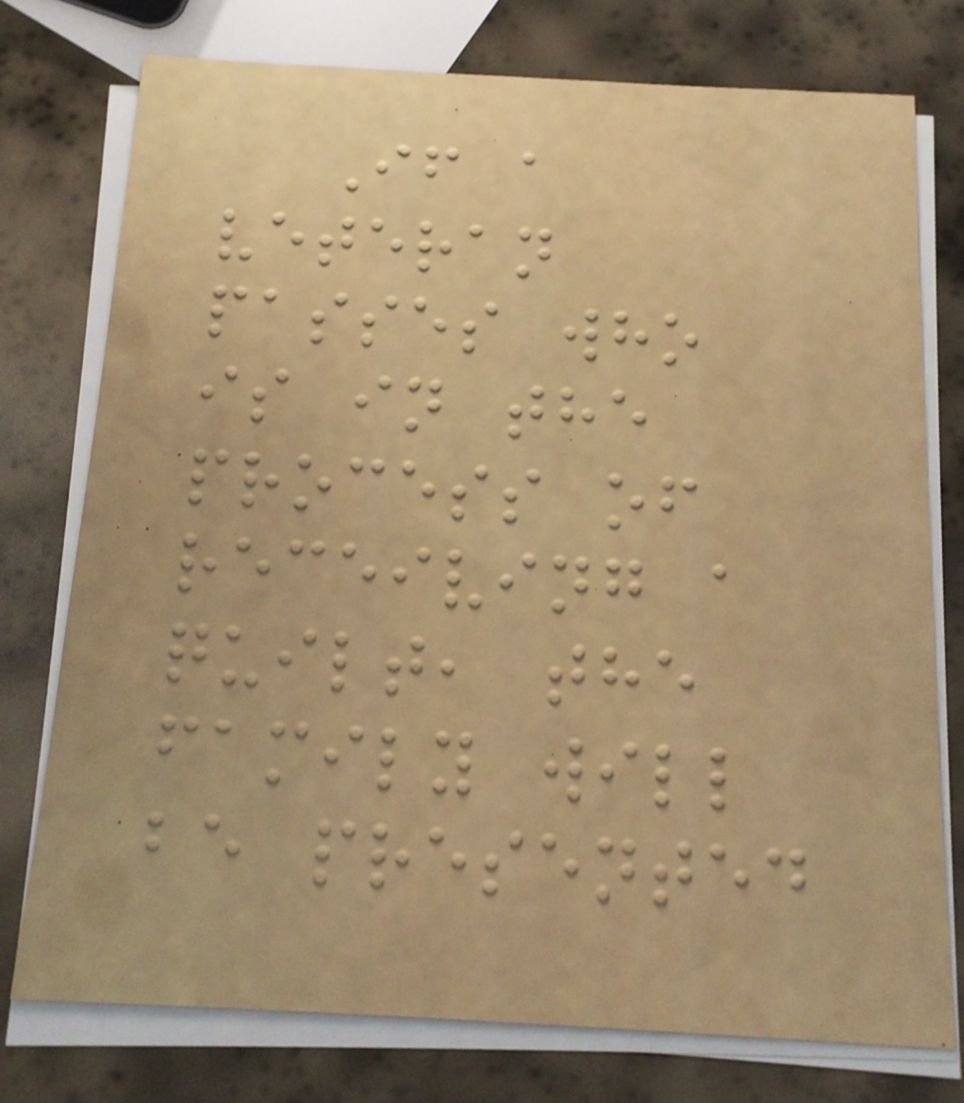If a
veteran
passes who
is in the
process of
receiving a
quilt, the
family will
be presented
